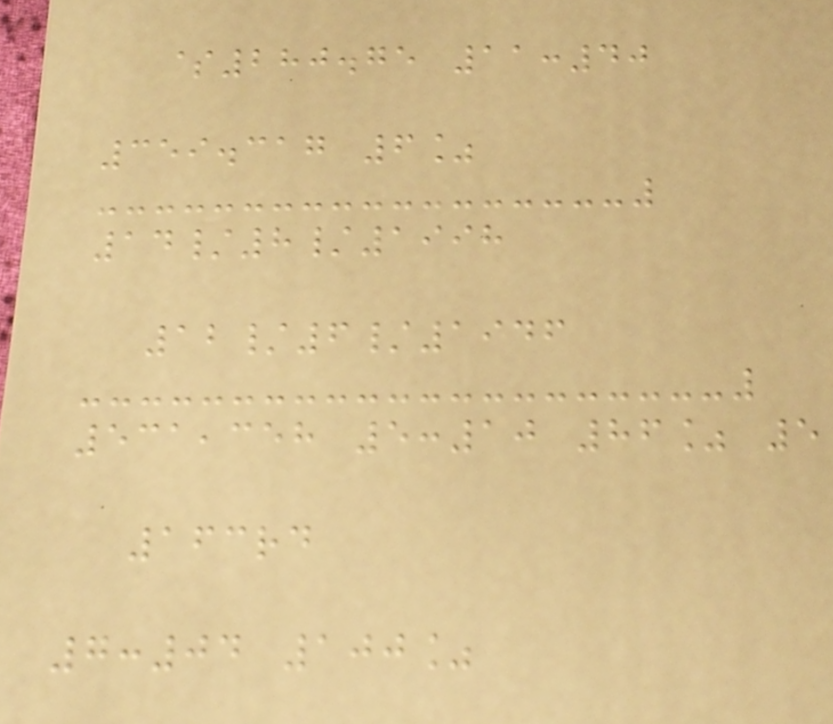$280.75 11:40
359.317 6%
14/8/1998
12/6/1946
531,358 5:10 86% 5
163rd
7:04 100%
